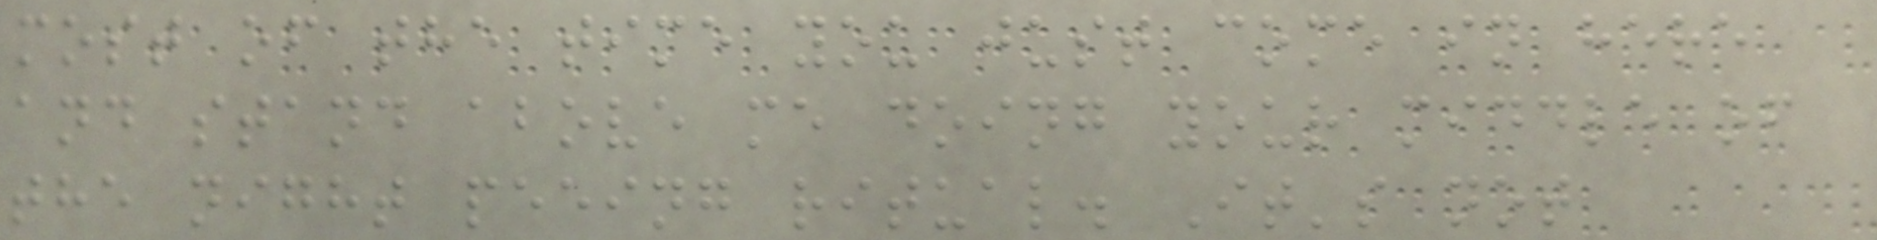most of the time you just come in here
and stand above me doing your middle of
the night peeing ritual. It's not
